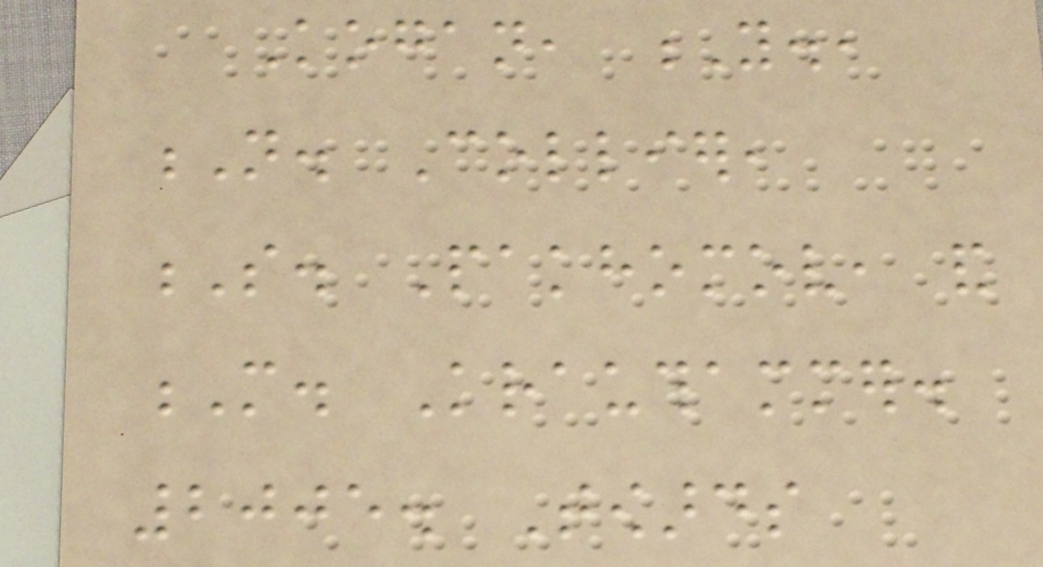Kogan, Y.,
N. Collier,
S. Pakhomov, and
M. Krauthammer.
2005. Towards
